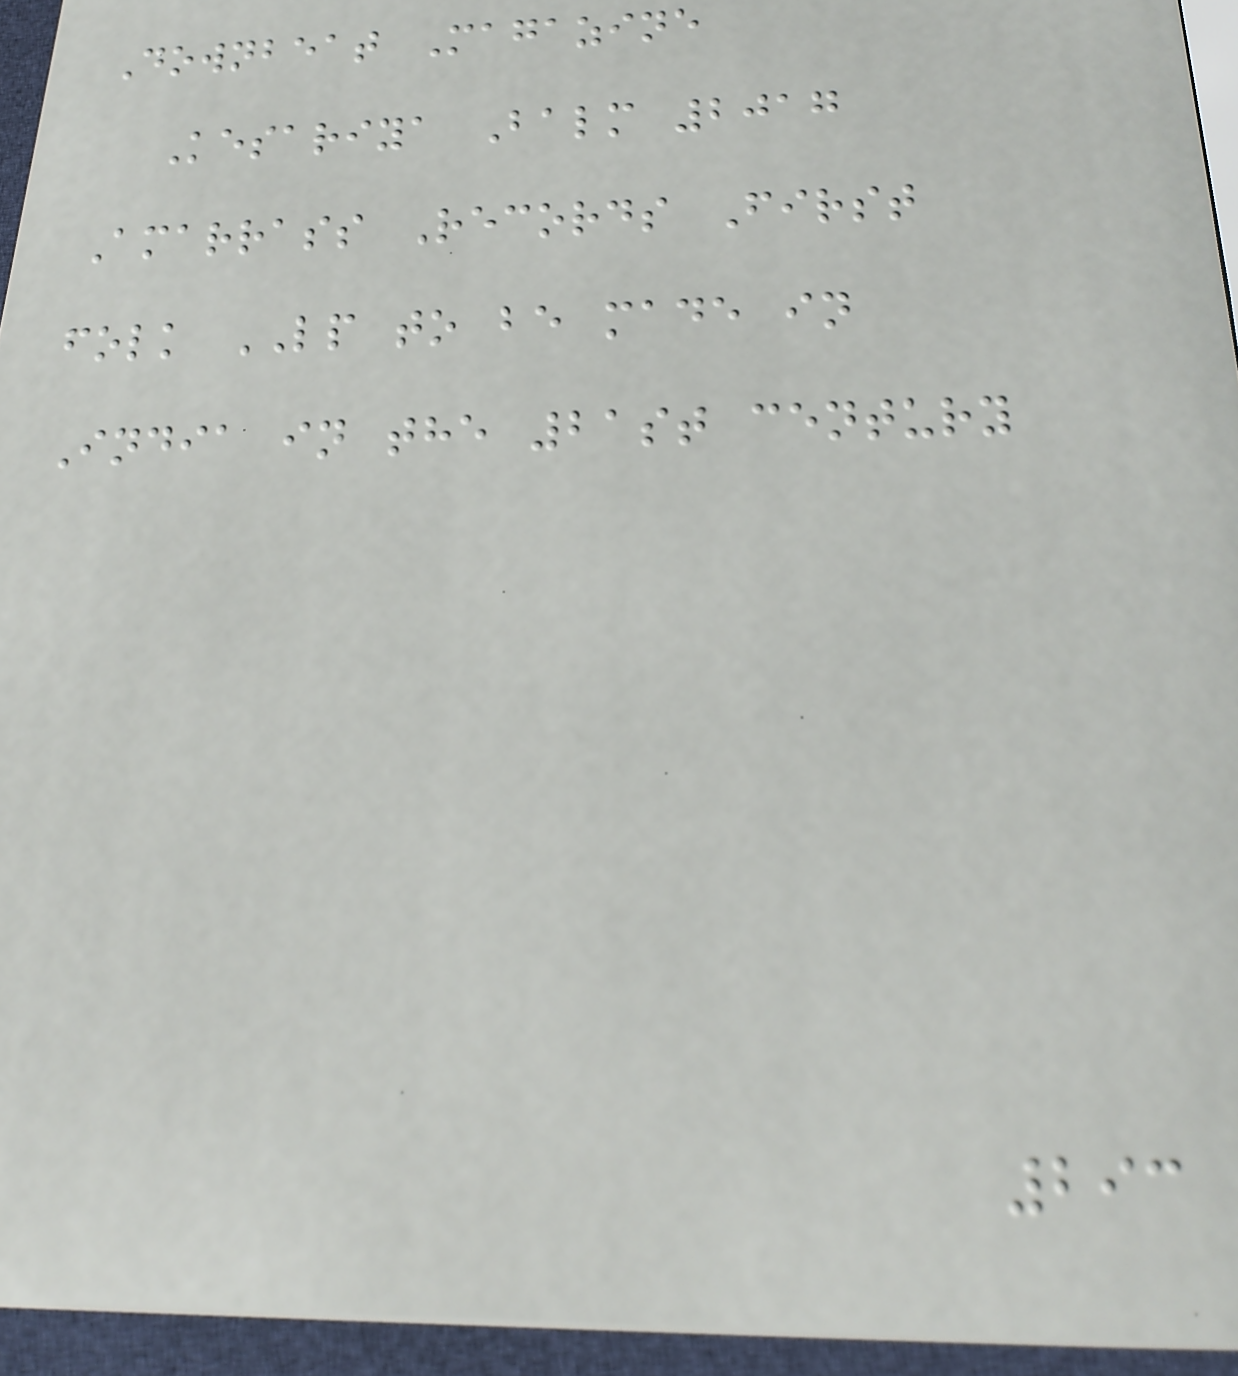Downbeat Magazine
Kesariya Balm 2017
Amarrass Records First
folk LP to be made in
India in the 21st century
293
